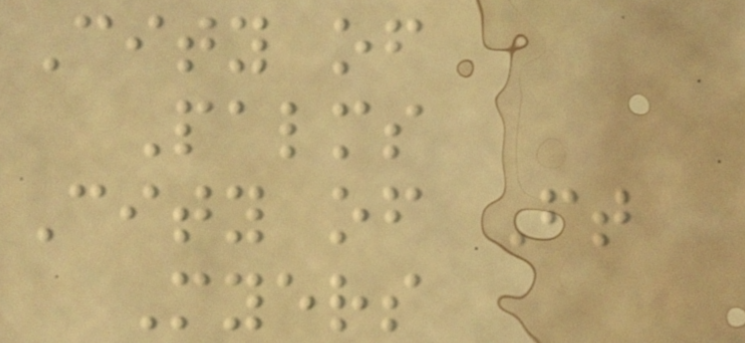City of
Palms
City of Ft
Myers
